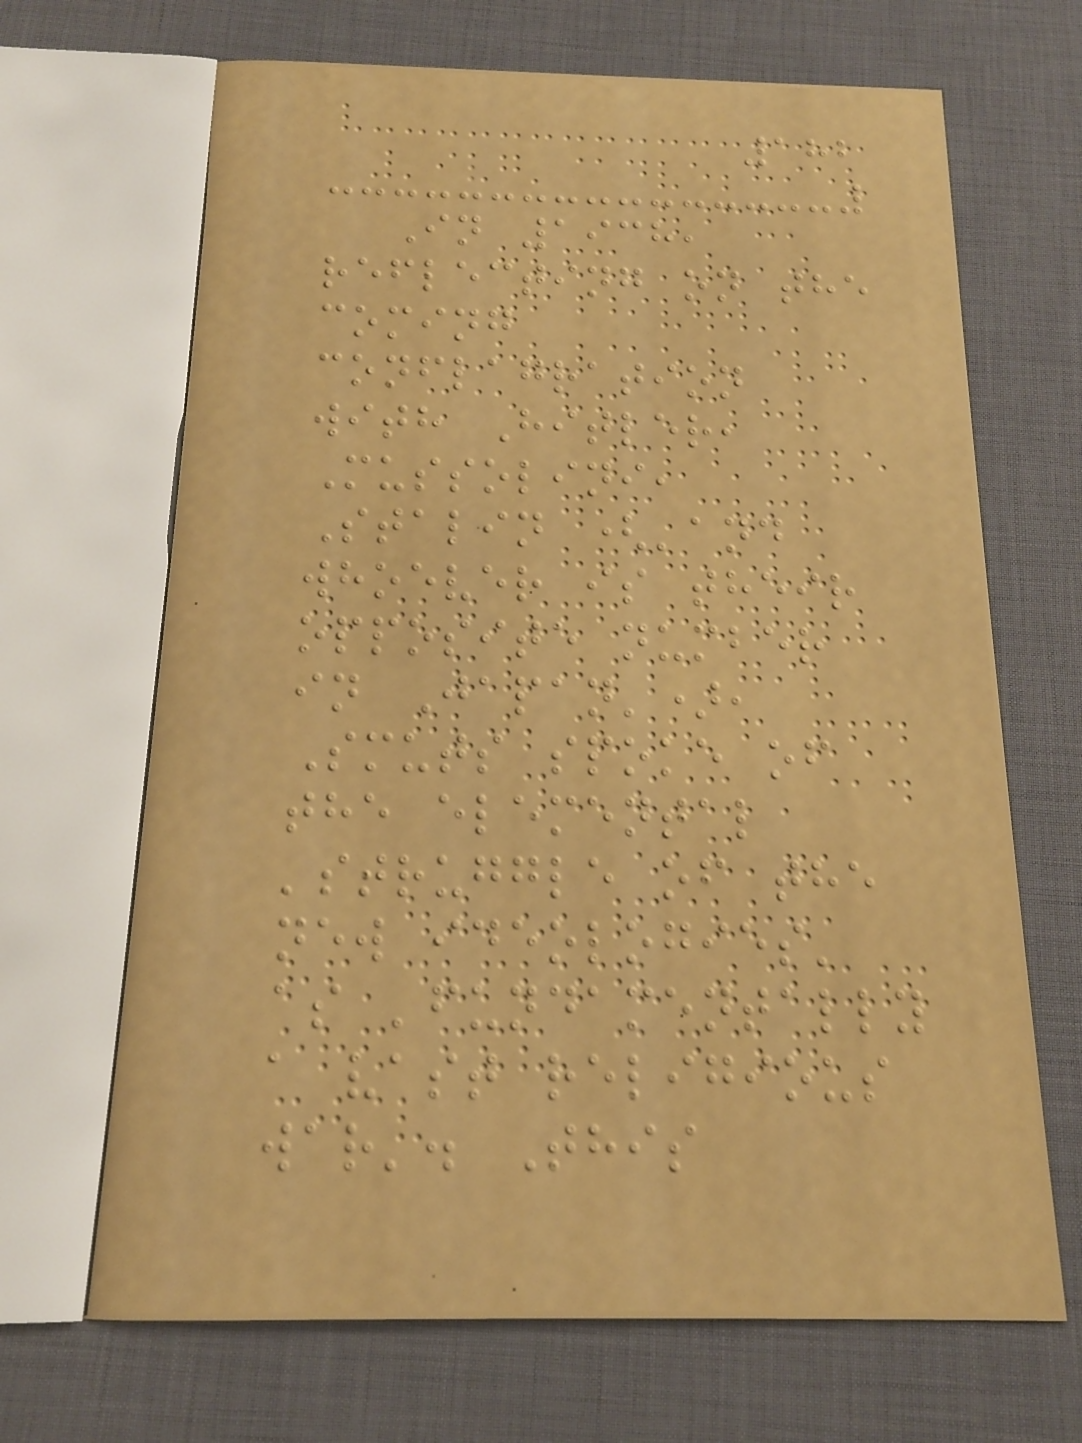182
In 1938,
reflecting on the
coming
conflagration
with Hitler,
Mussolini,
Stalin ('and
whoever is their
opposite number
in Japan'),
Smuts spoke of
the elemental
'struggle of the
new ideologies'
as 'fundamentally
a vast religious
war'. This
